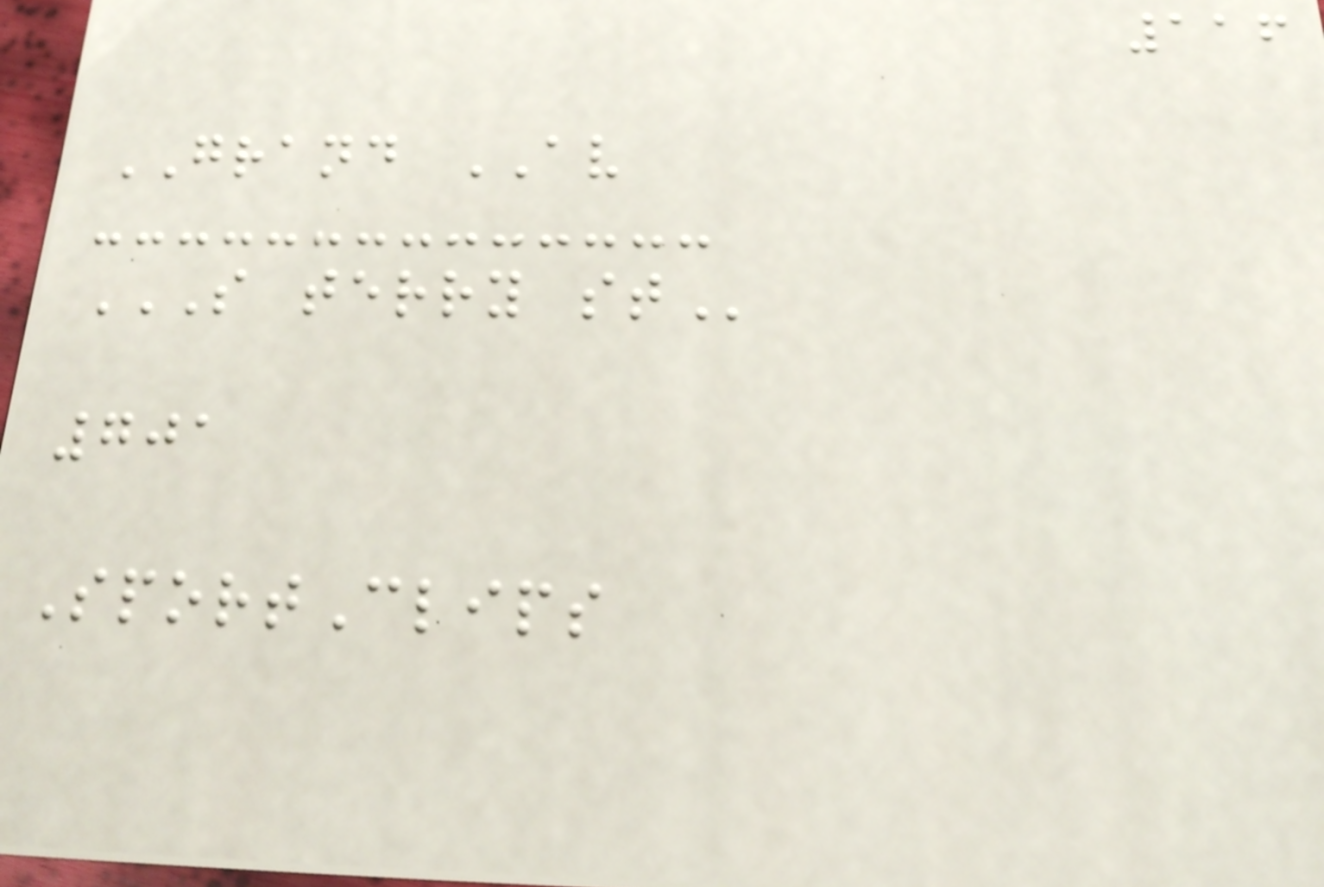116
GRAND AV
S TERRY ST
701
SportClips
